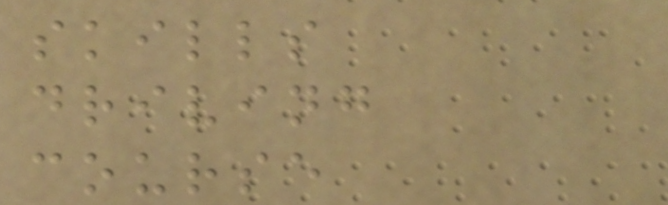skills
driving
course
